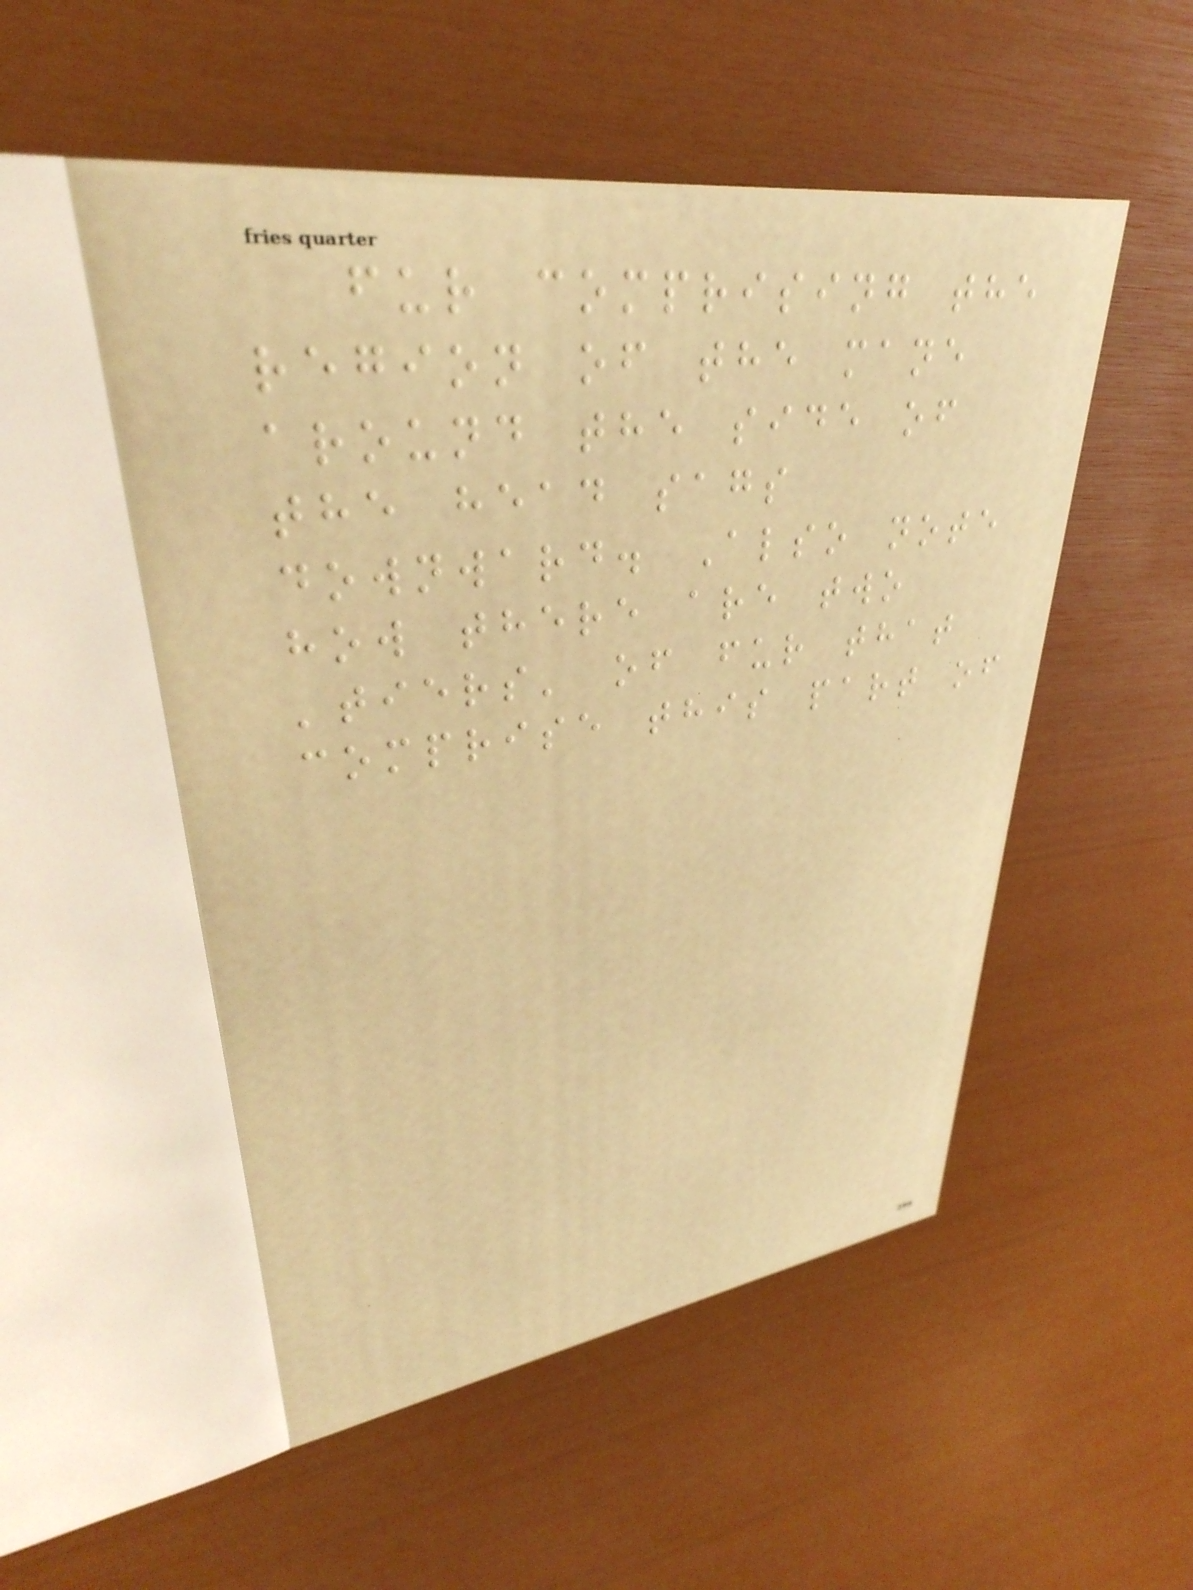fur comprising the
region of the mane
around the side of
the head sags
downward. Also note
how there are two
'tiers' of fur that
comprise this part of
